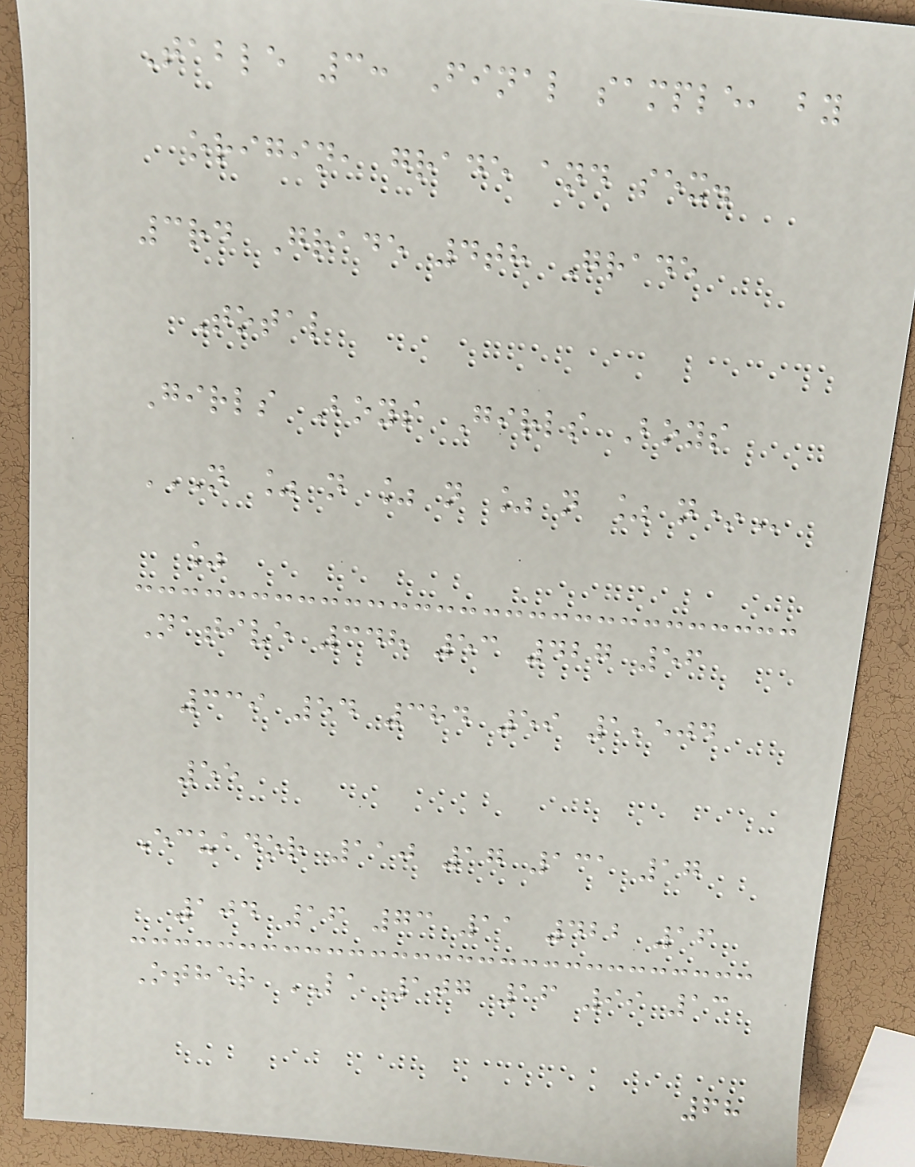Table 3: Final sample, by
origin, grade and sex.
3rd Grade 4th Grade
Total
Girls Boys Girls Boys
N % N % N % N % N*
%
Native 348 53 427 56
339 54 384 59 1,504
55
Ecuador 110 17 131 17
104 16 73 11 422 16
Other LA 107 16 99 13
68
